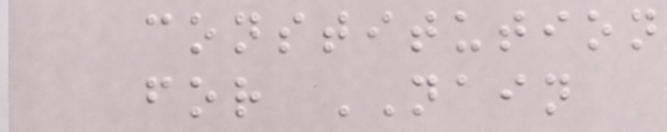constitution
for NAIN
